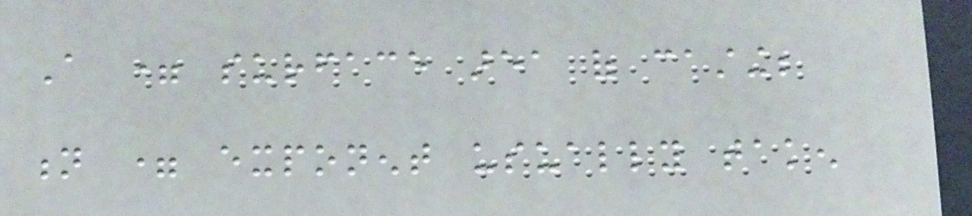A = surface area of casting;
n = exponent usually taken
